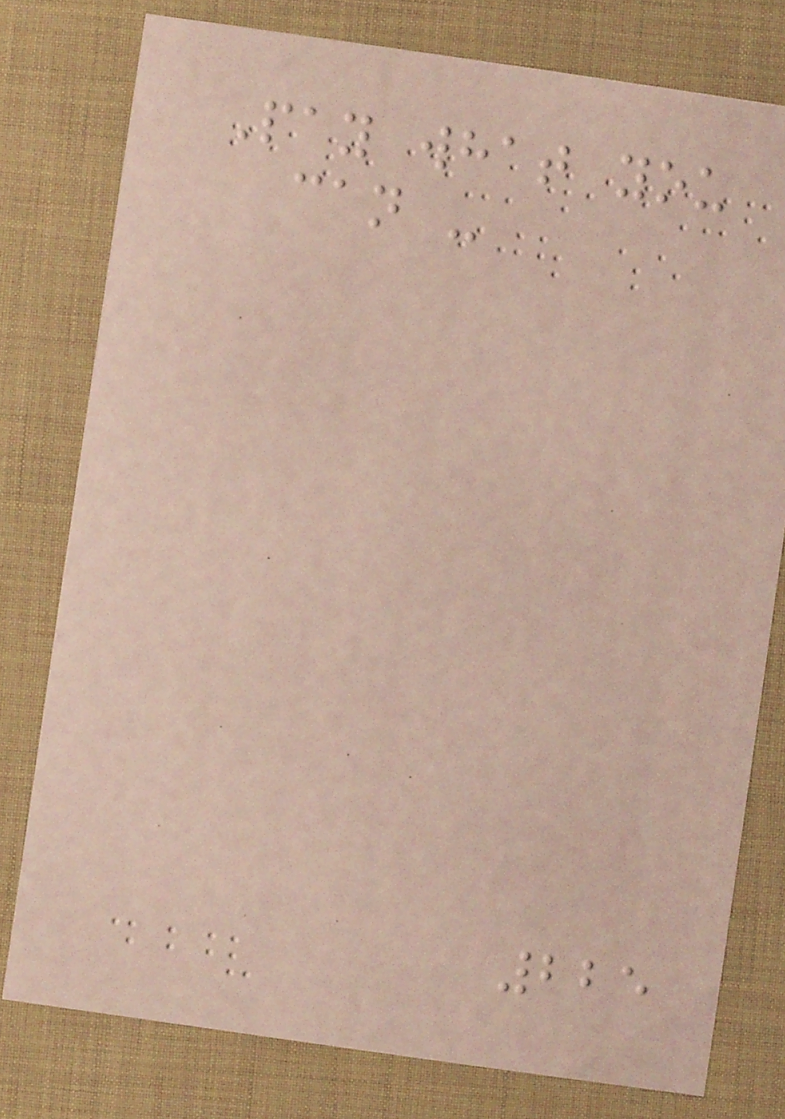Pay what you
can -
225
